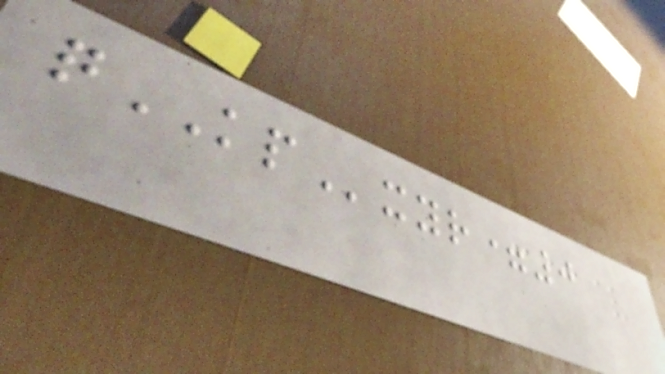qKPxyr=0
